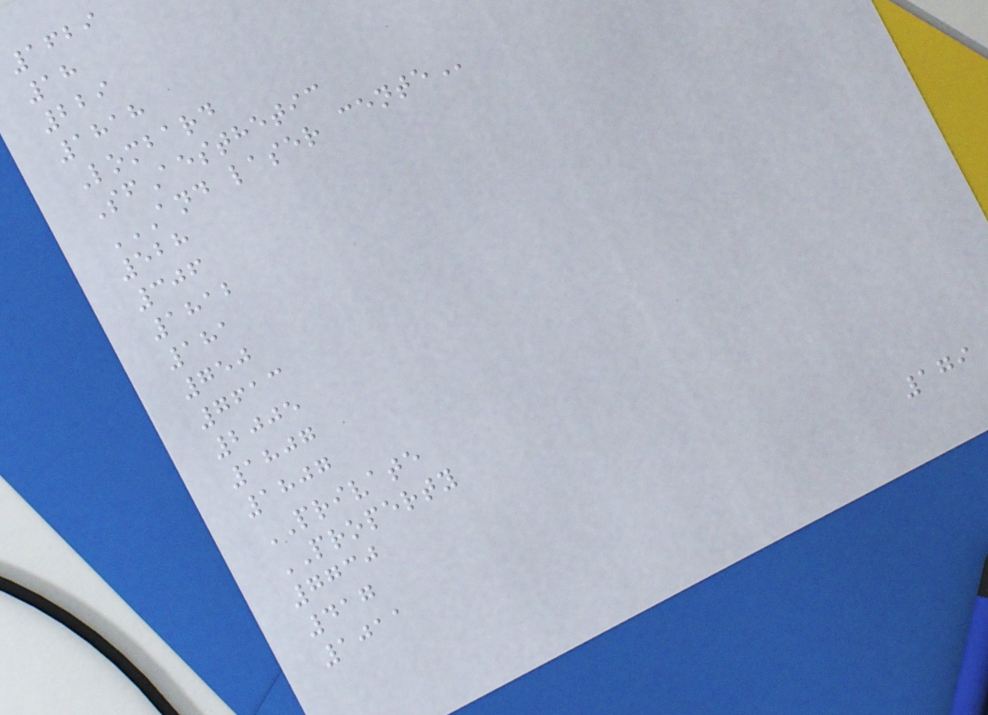1629
18
229
1818
Lombard
SfAesthetic
AND LASER CENTE
528
306
1812
181
750
7613
2005
1807
1807
PRIVATE
PROPERTY
7730
417
1011
179
